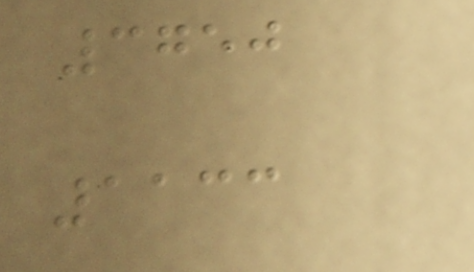3750
1133
